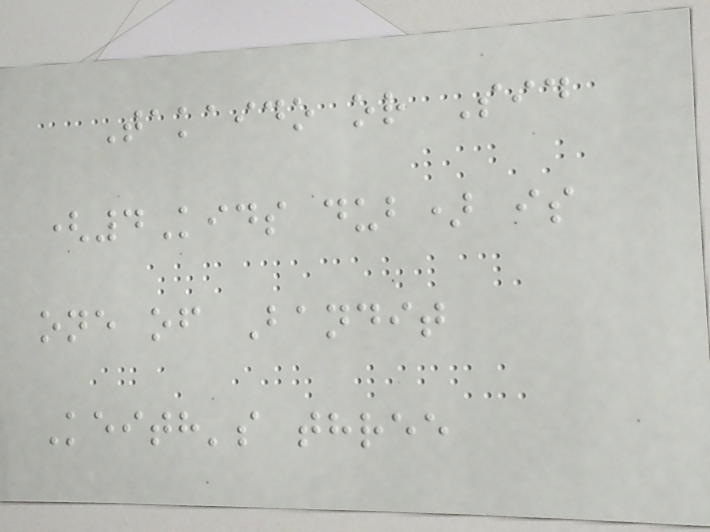Takaido or Sid
(4Kids dub) is
one of Bandit
Keith's three
